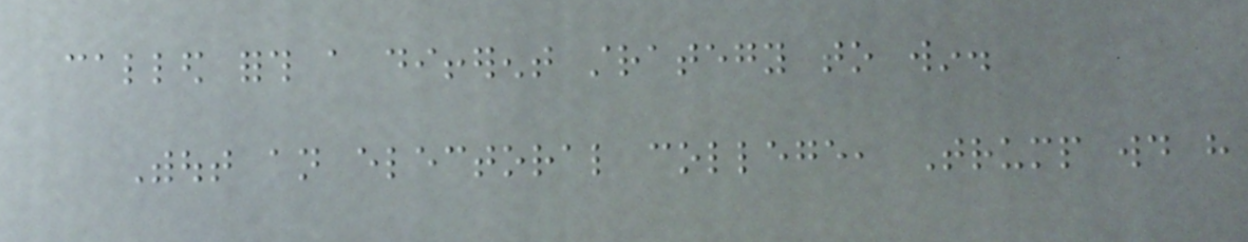called forth a different strategy to win.
Without an electoral college, Trump would have
